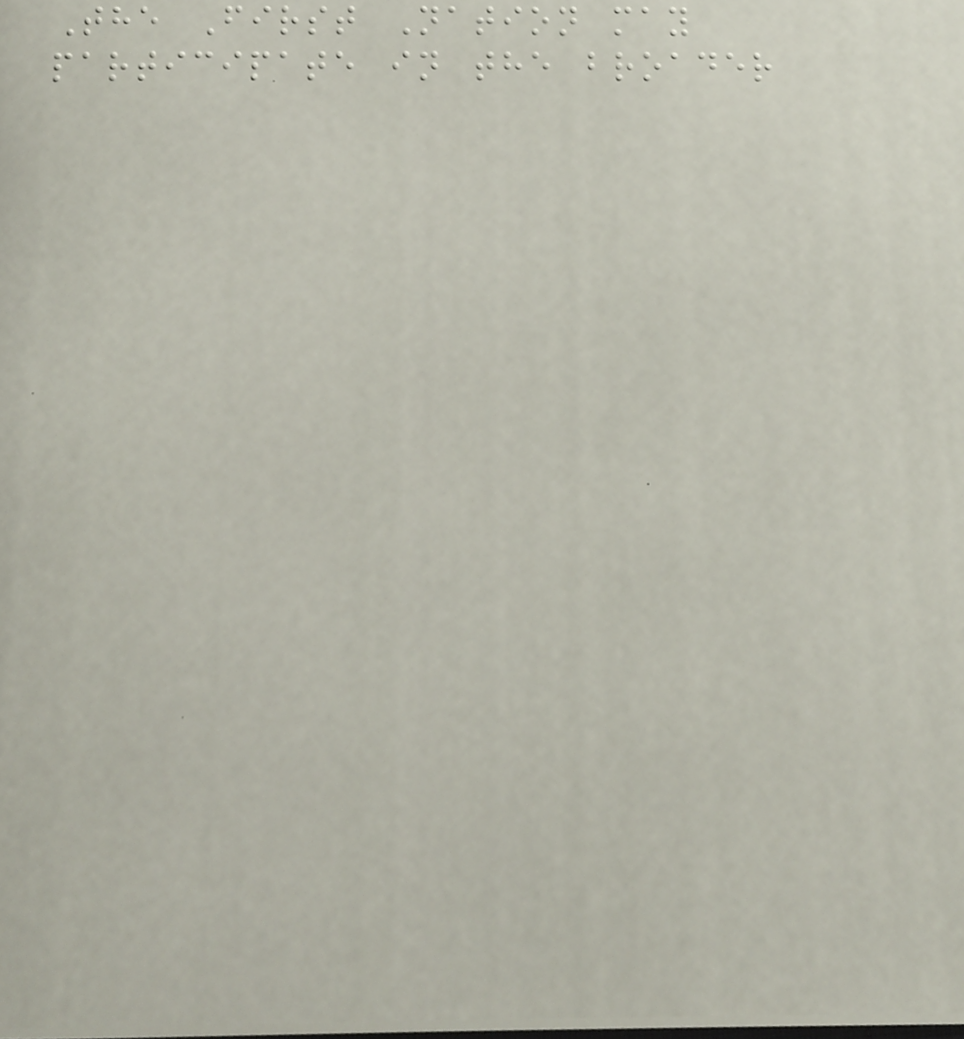The First Nation may
participate in the broader
